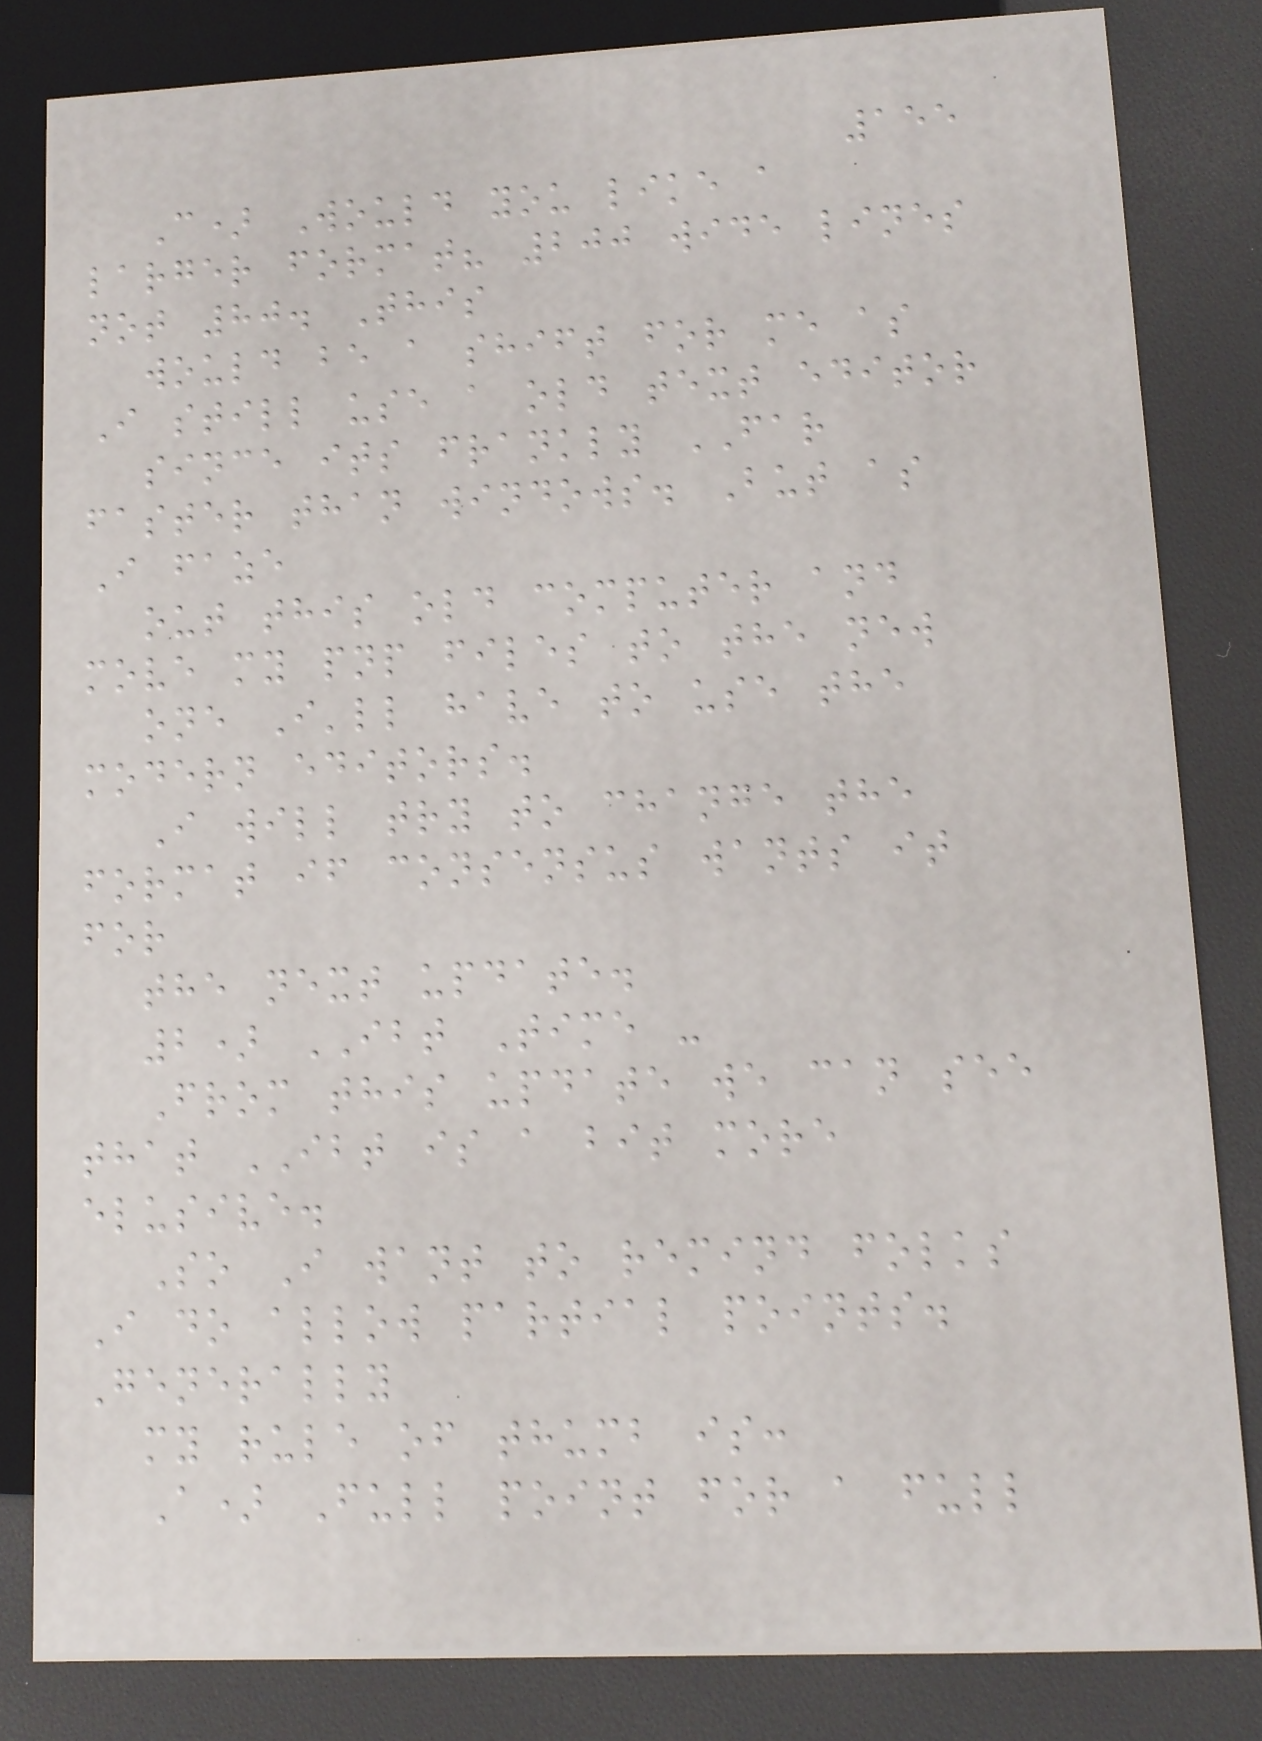155
C) Would you like a
larger format? 200 wide lines
not 80. This
would be a shift for me as
I still use a old text editor
since its frankly FAR
faster than windows. But as
I faze
out this old computer and
move my pnp files to the new
one I'll have to use the
modern editors.
I will try to change the
format if consensus wants it
for
the next update.
2) IBT Time -
From this update we can see
that IBT is a bit more
elusive.
So I want to remind folks
I do allow partial points.
Generally
my rule of thumb is:
A) Full point for a full
